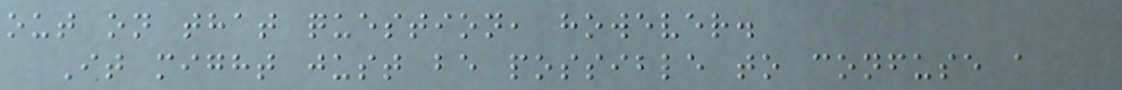out on that question, however.
It might just be possible to confuse a
